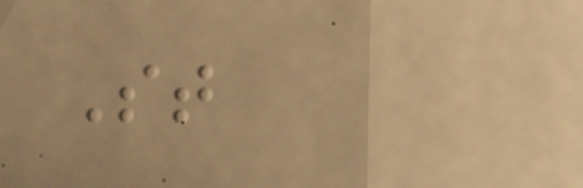St
